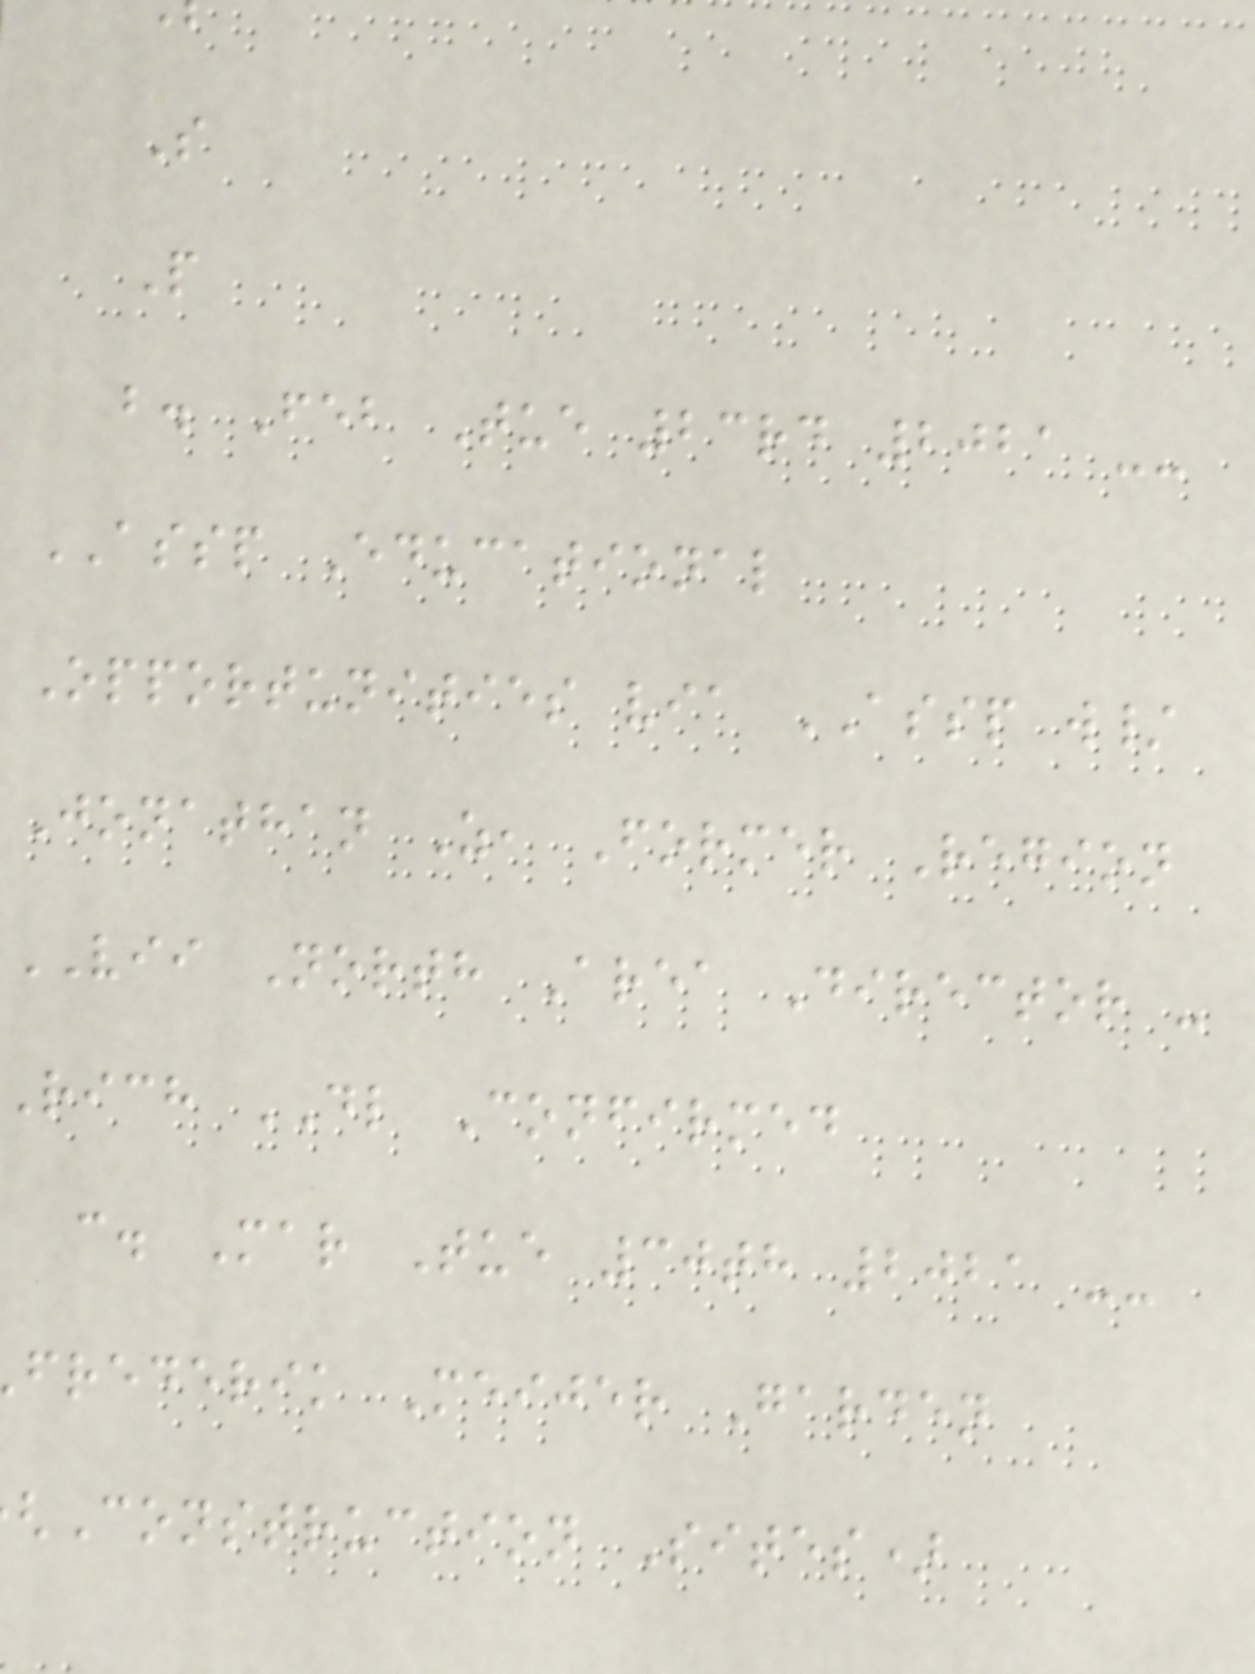S
P
b. Feb Tue 23rd 2021 --
ASSP Educational
Opportunities via ASSP w/
Jonathan Z, Former Region
VII North Area Director -
Rich DL Confirmed
c. Mar Tue 30th 2021 --
frederik Meijer Garden
Construction Sites)
